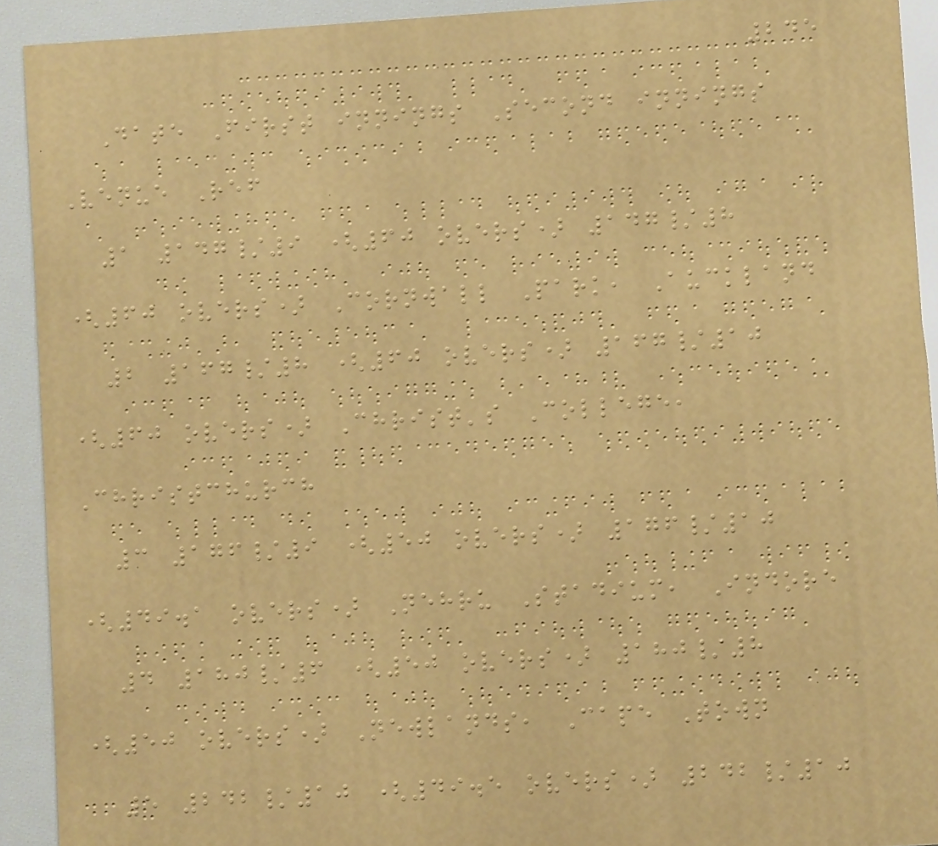245
Date First innings Second innings
Venue Ref
1 147/9 (60 overs) 147/8
(60 overs) Cornwall Park, Auckland
2 167/8 (60 overs) 167/10
(60 overs) Christ's College,
Christchurch
3 176/9 (50 overs) 176/10
(49.1 overs) Nehru Stadium, Indore
4 180/6 (50 overs) 180/8
(50 overs) Newlands, Cape Town
5 242/10 (49.5 overs) 242/10
